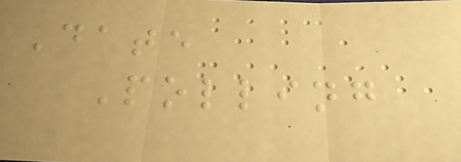Date
Polling
